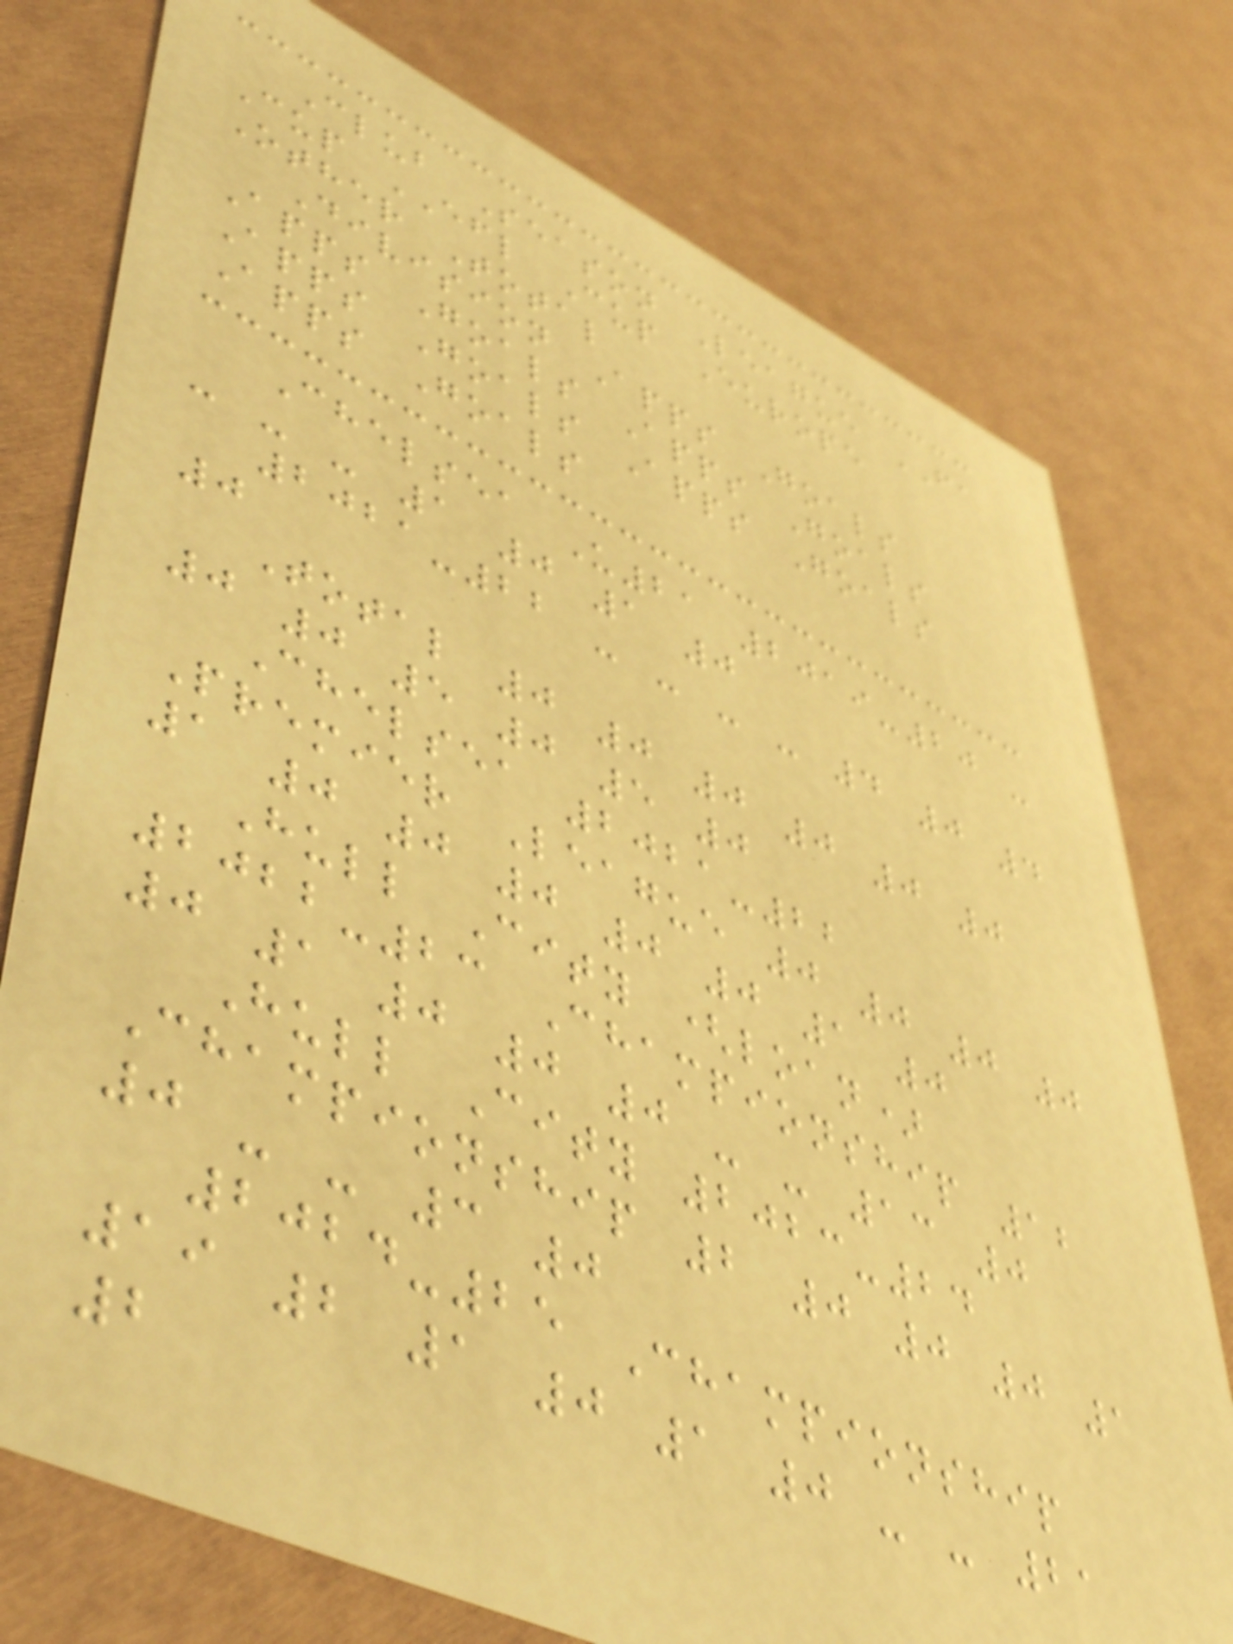Club Season League FA
Cup EFL Cup Europe
Other Total
Division Apps Goals
Apps Goals Apps Goals
Apps Goals Apps Goals
Apps Goals
Chelsea U21 2019-20 -
- - - 1 0 1 0
2021-22 - - - - 4 0 4
0
Total 0 0 0 0 0 0
0 0 5 0 5 0
Chelsea 2021-22
Premier League 0 0 0 0
1 0 0 0 0 0 1 0
Hull City (loan)
2022-23 Championship 12
0 1 0 0 0 - - 13 0
Hull City 2023-24
Championship 2 0 0 0 1
0 - - 3 0
2024-25 Championship
19 2 1 0 1 0 - - 21
2
